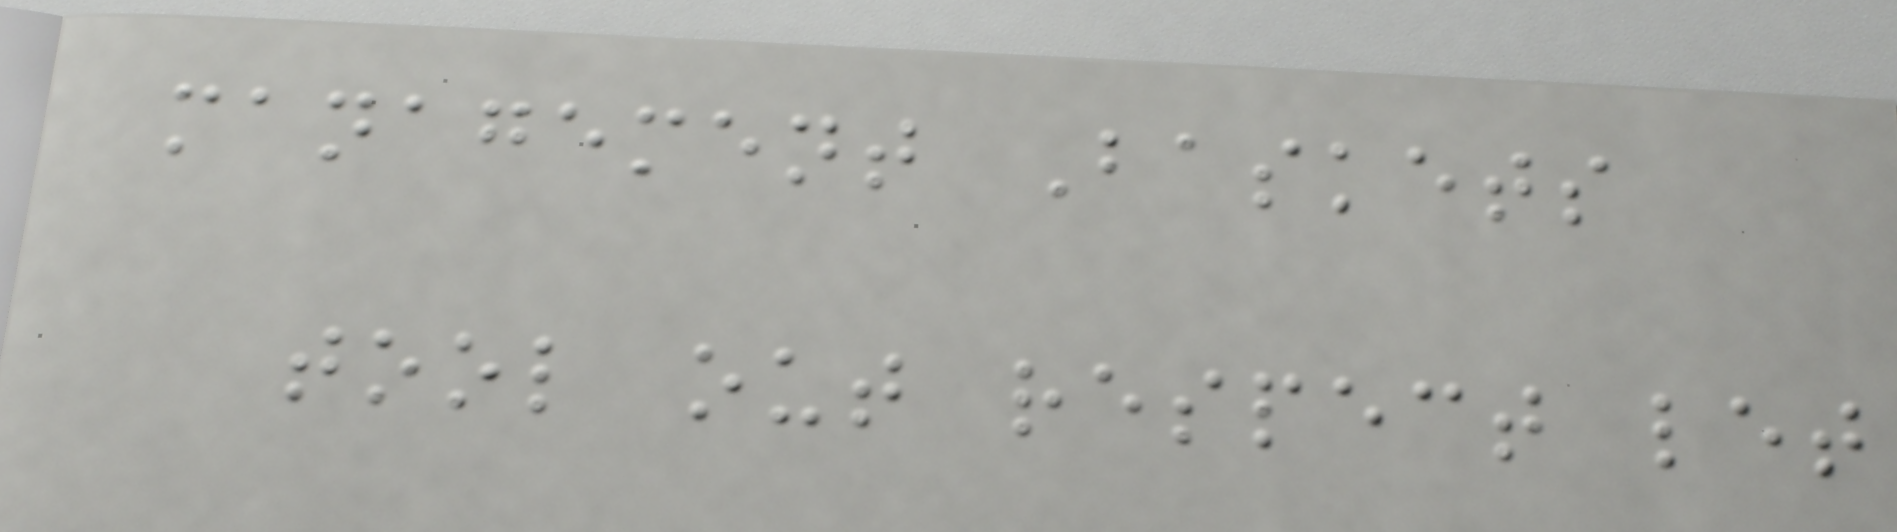management Baskets
tool out respect let
